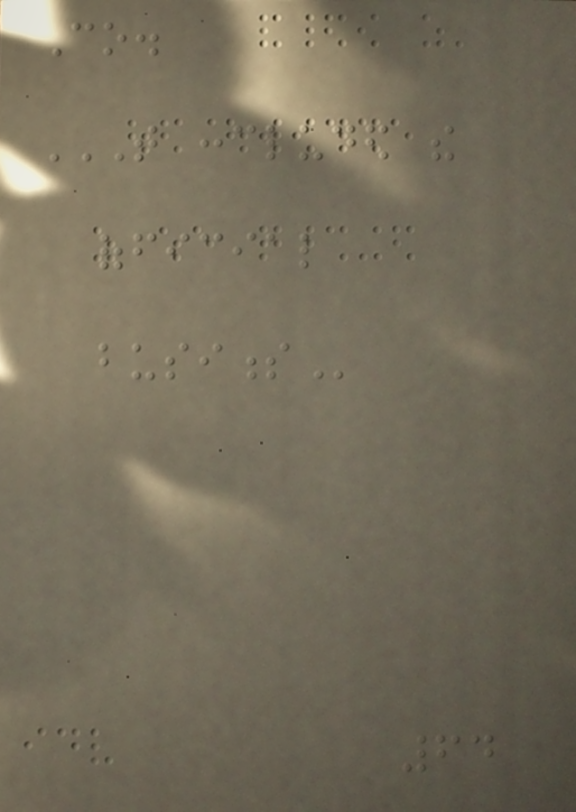Co.
THAT CONCLUDED THE
OFFICIAL
BUSINESS
64
